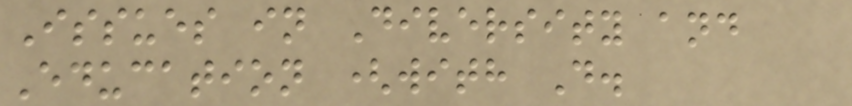Issues in Diversity and
Education (with D.
